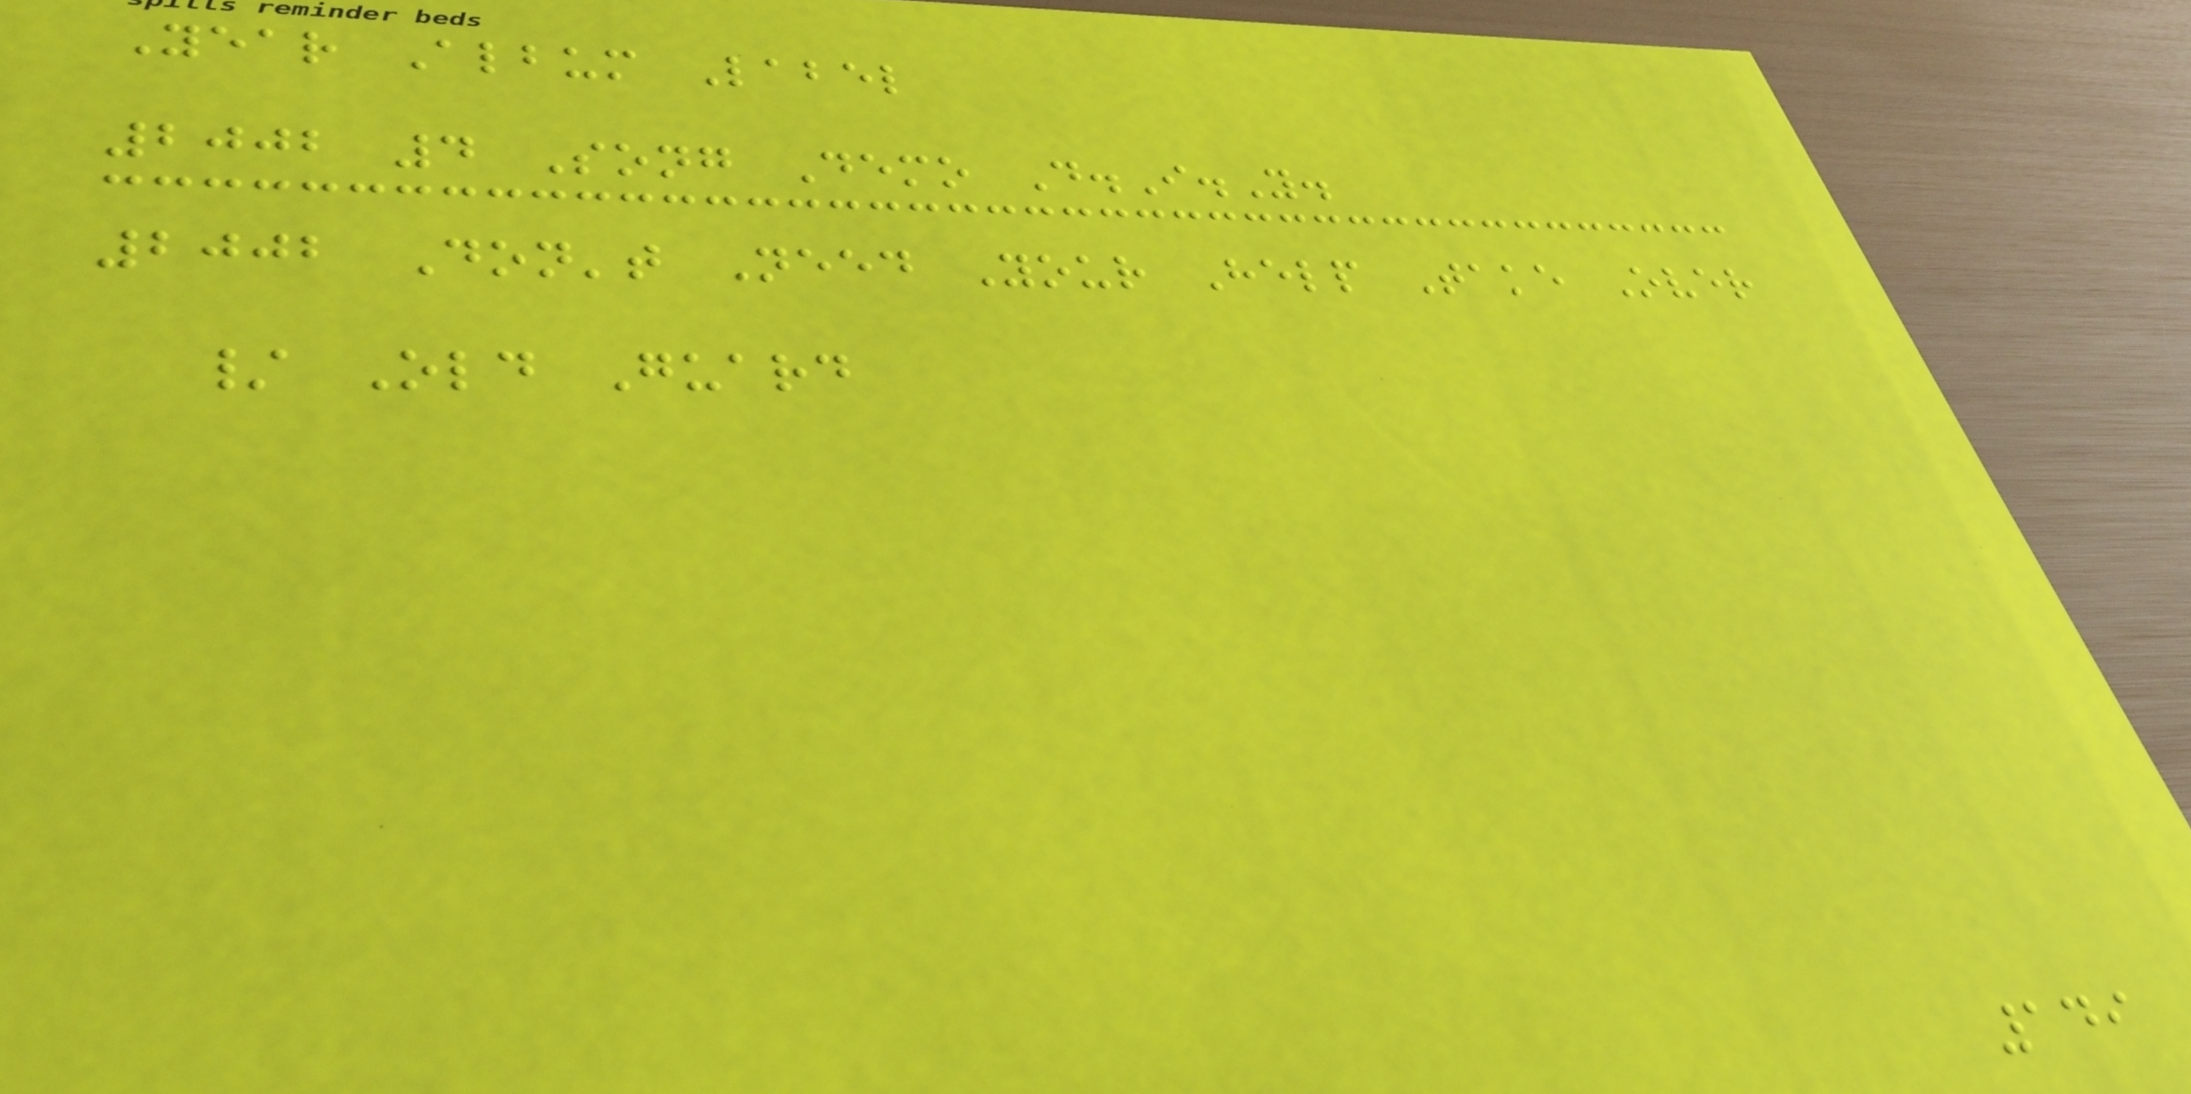Year Album Label
2002 4 Song Demo D.I.Y.
2002 Don't Need Your Help Take Over
/ Old Guard
149
